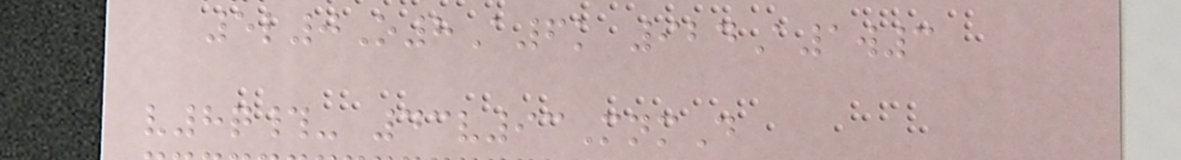5l0O8A6k 924A1w3
v8q#- 43v93MnmD
